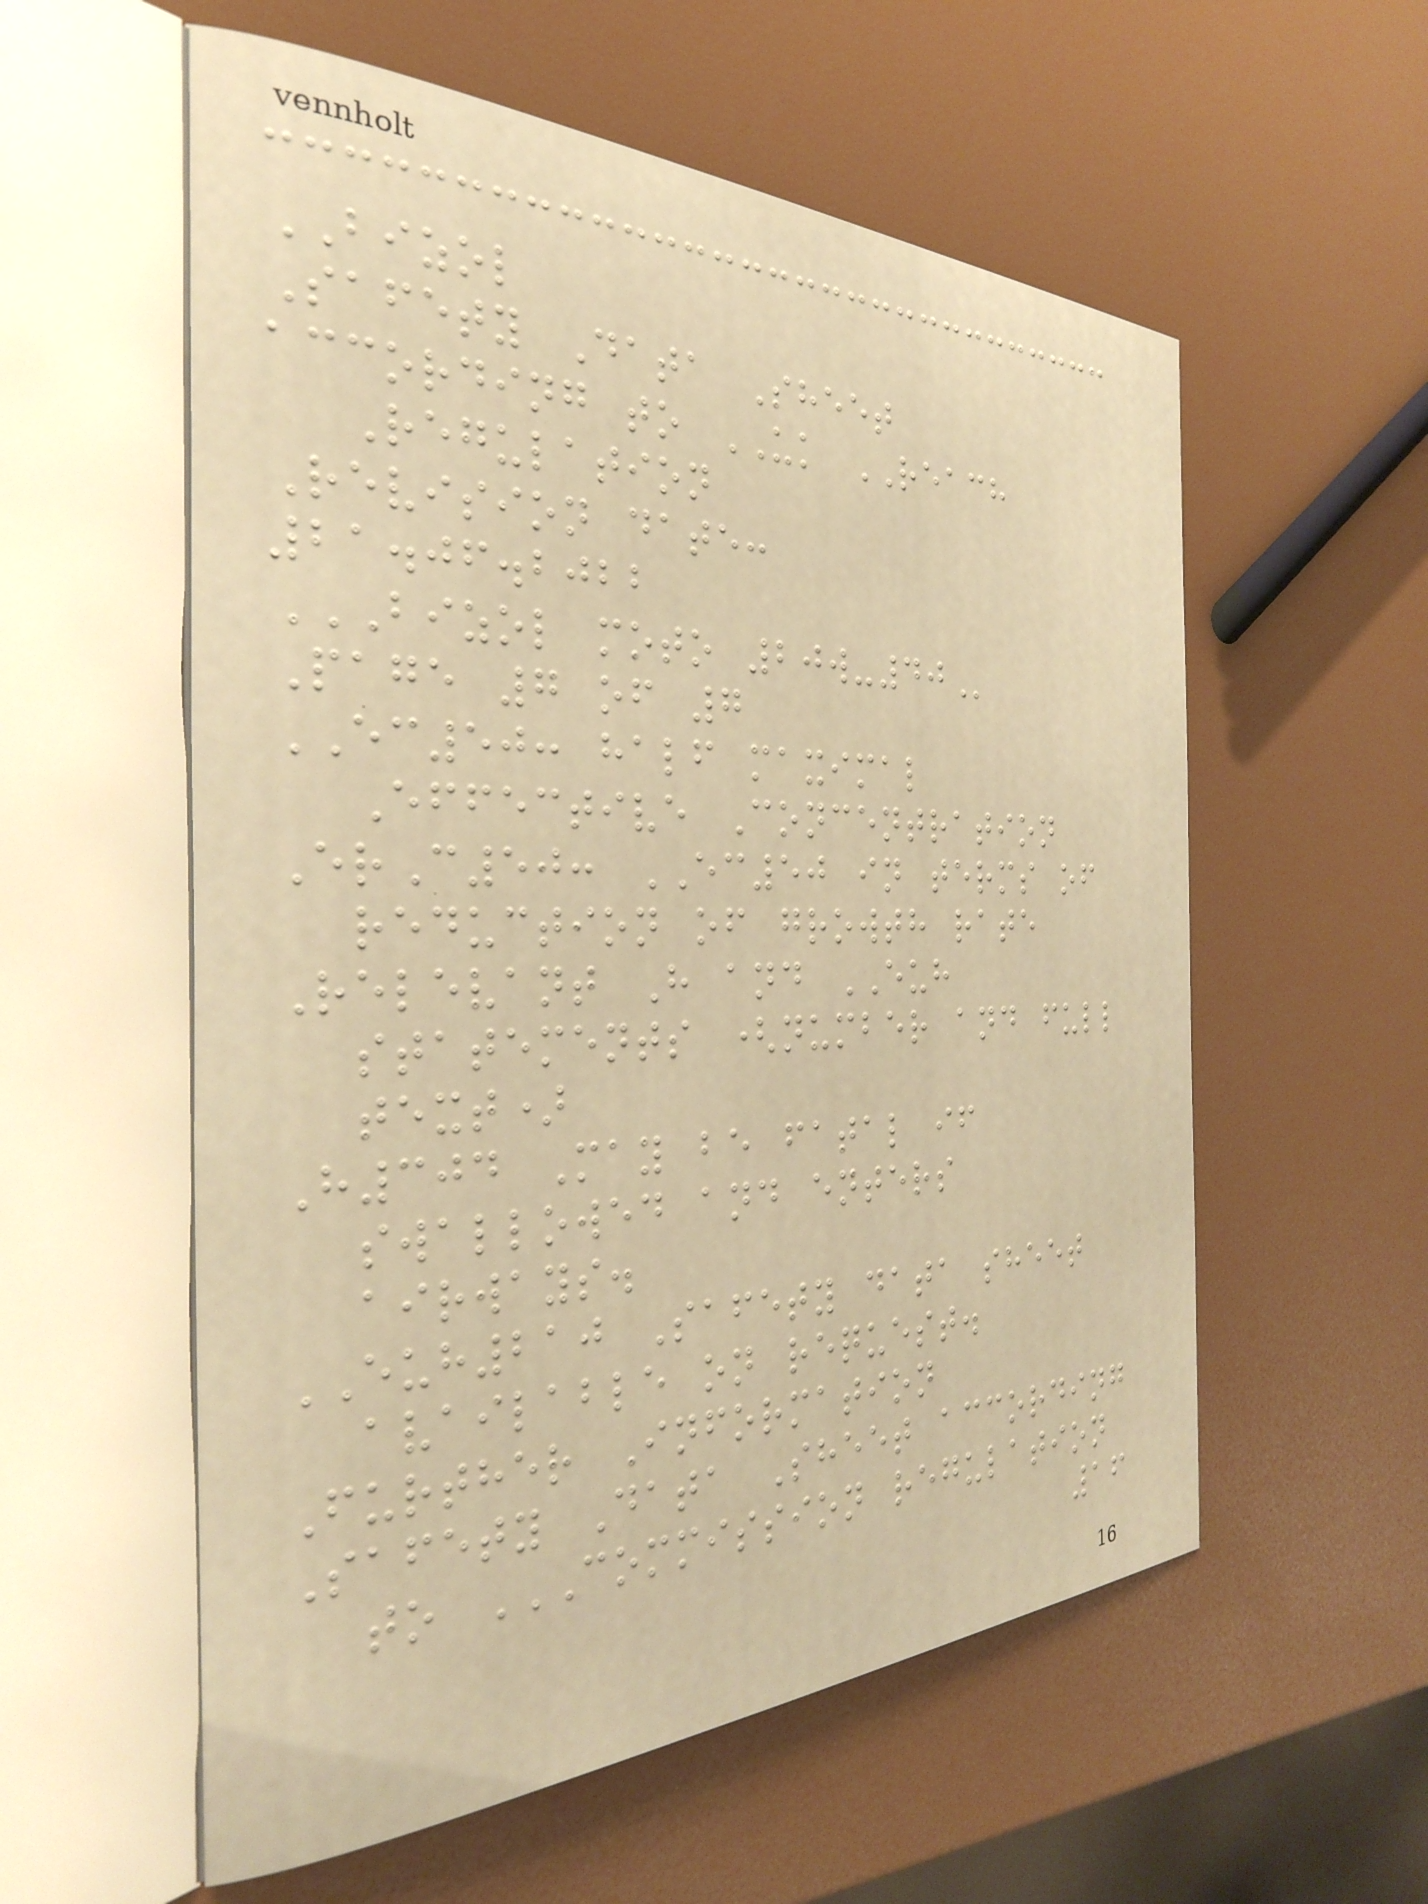BIZOL
Safety Data Sheet
according to UK REACH
Regulation
Revision date:
21.06.2022
BIZOL MOTO 20W-40
Page 7 of 7
EC50: half maximal
Effective Concentration
ErC50: EC50 in terms of
reduction of growth rate
Relevant H and EUH
statements (number and full
text)
H304 May be fatal if
swallowed and enters
airways.
EUH210 Safety data sheet
available on request.
Further Information
Safety Data Sheet according
to COMMISSION REGULATION
16
